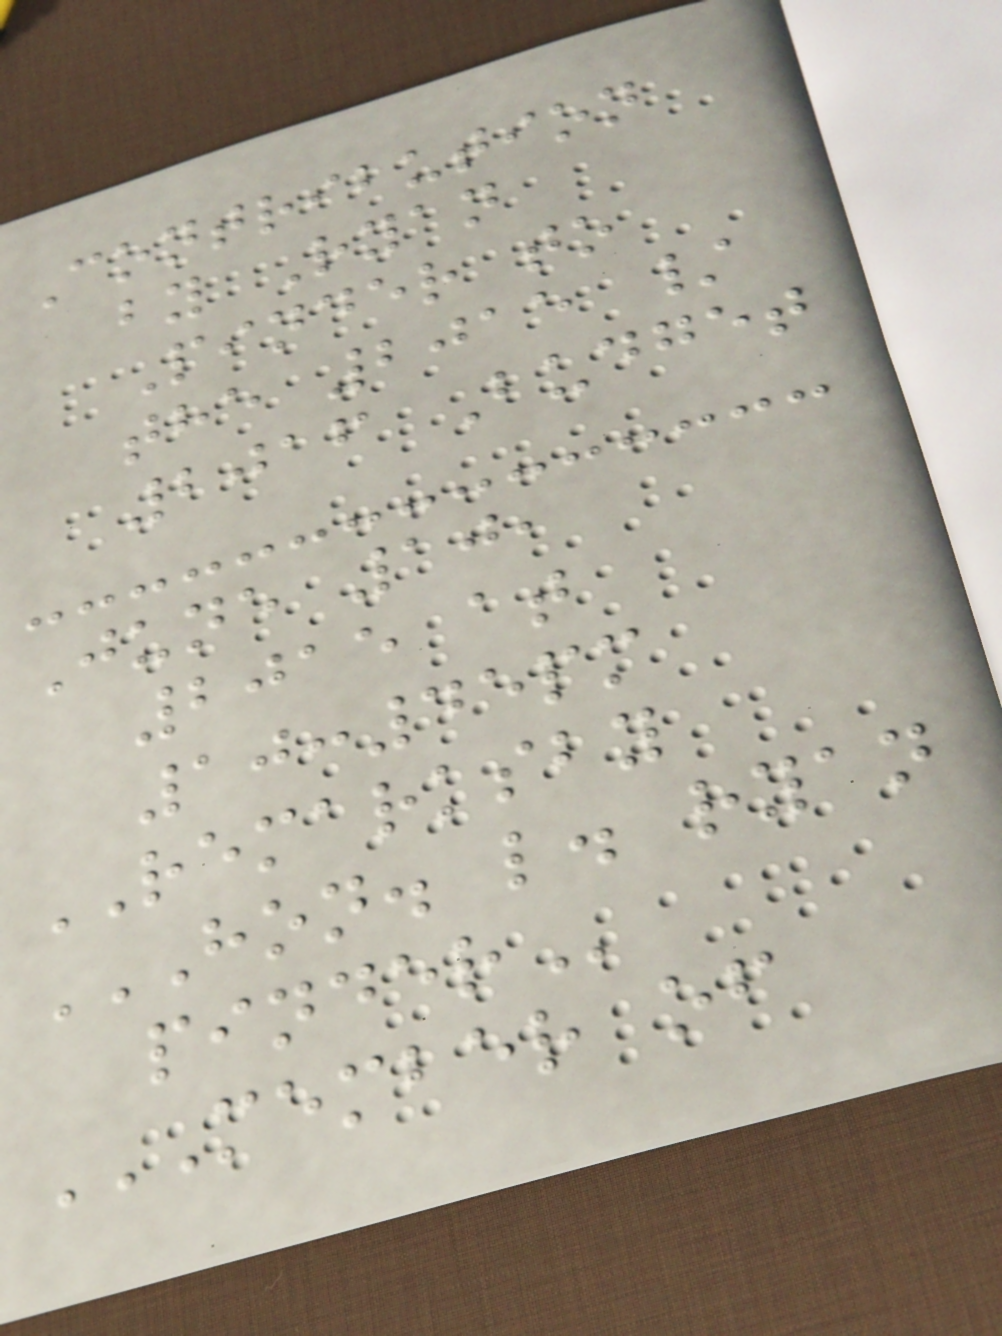Contribution
by Ryan
Pinder to
the 2015 /
2016 Budget
June 10,
2015 at
10:45pm
REMARKSBY
HON. L. RYAN
PINDER
MEMBER OF
